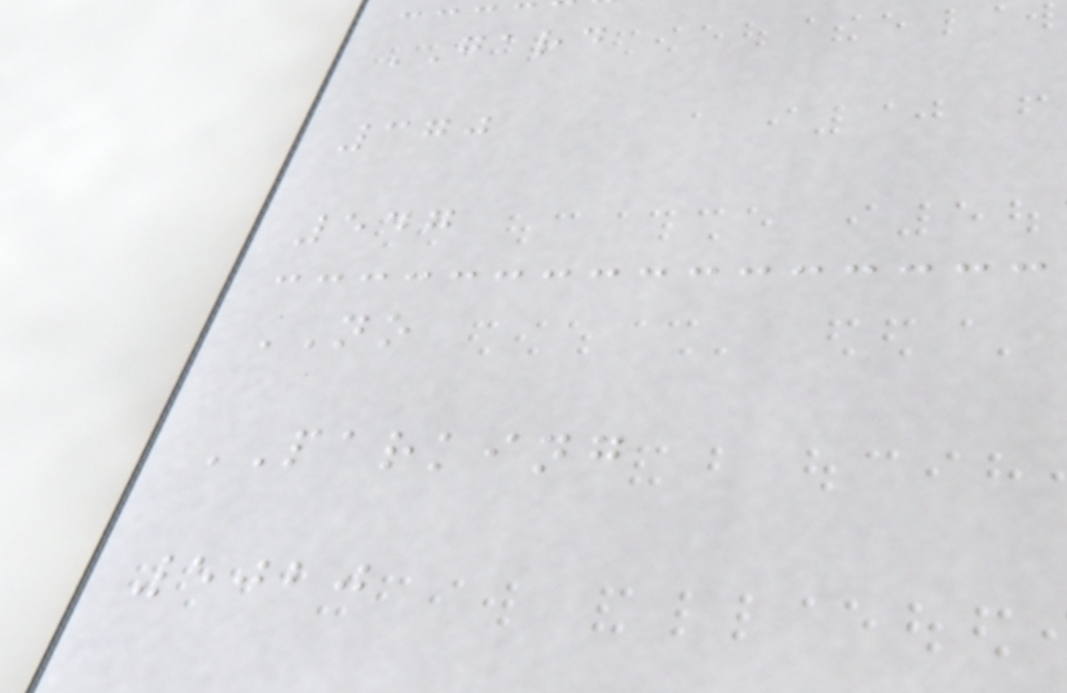GARD
370
547
NO
PARKING
5020
